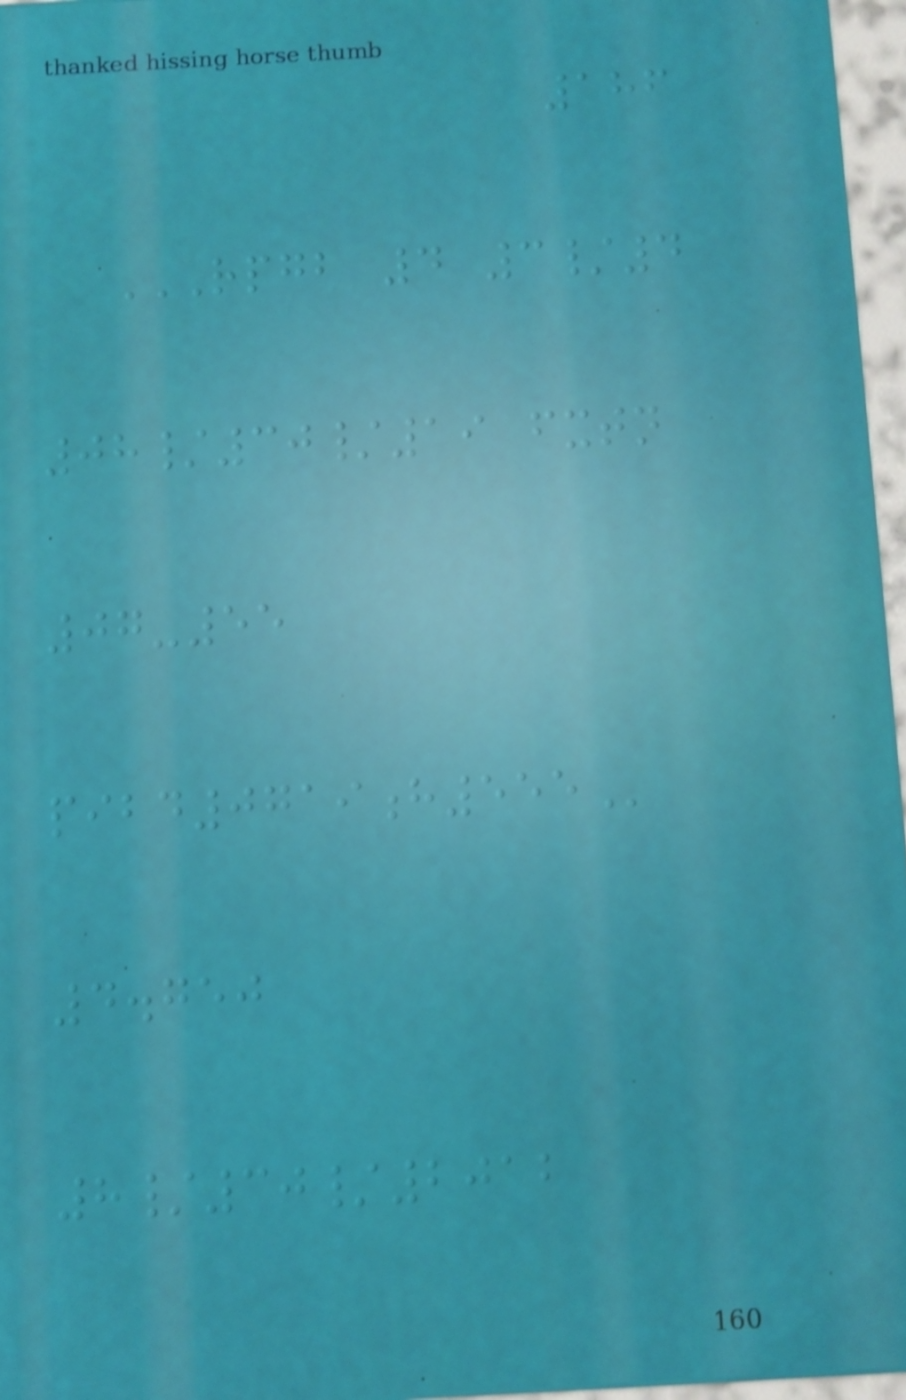186
RPGB 4 3/4
08/30/19 FXTN
07-55
PIBD0719H555
4.750
8/30/2012
